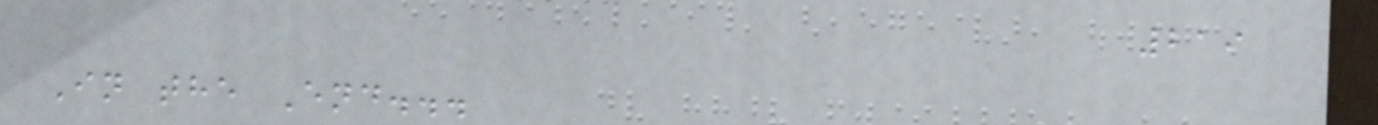219
In the End...
